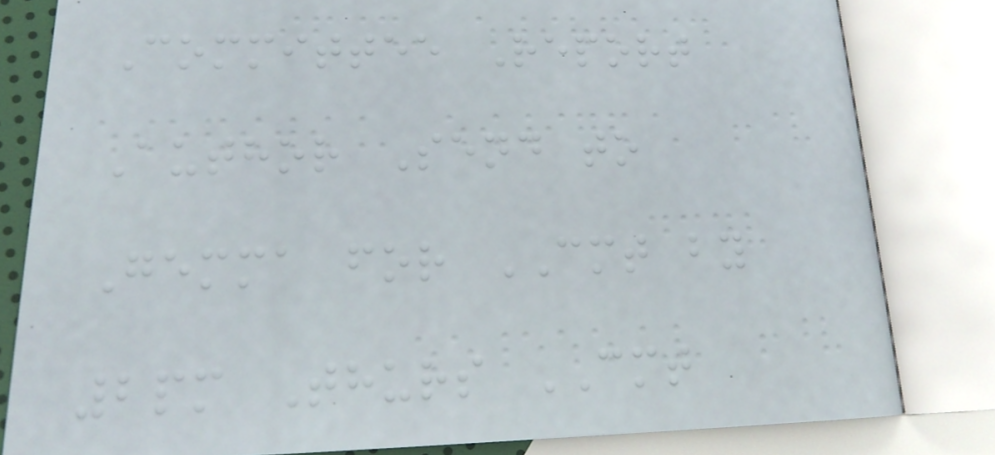Committee Report
Author Send to
Gemma for CMT by
2pm Thurs CMT
